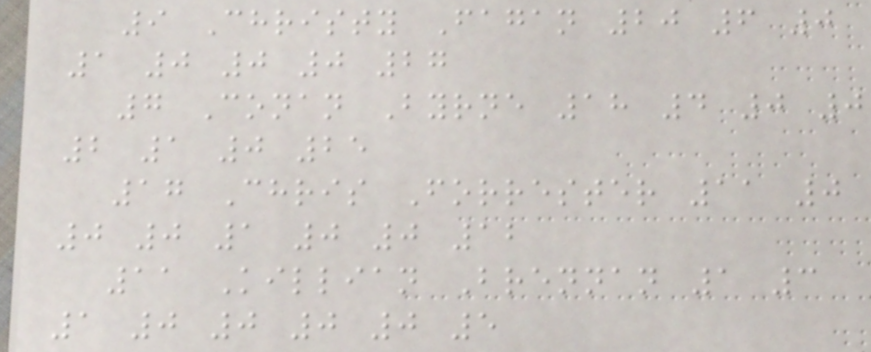9 Christy Fagan 20 6 0
1 0 0 0 27
7 Conan Byrne 18 4 0 0
2 1 0 25
17 Chris Forrester 11 0
0 0 1 0 0 12
11 Killian Brennan 1 3
1 0 0 0 0 5
